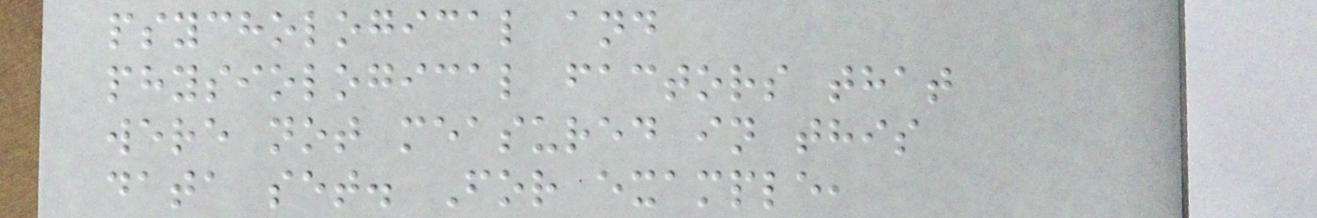psychological and
physiological factors that
were not measured in this
data set. For example,
